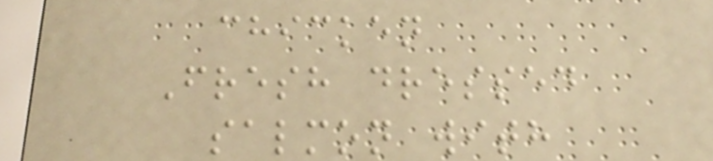chicken
Fresh dressed
salmon with
